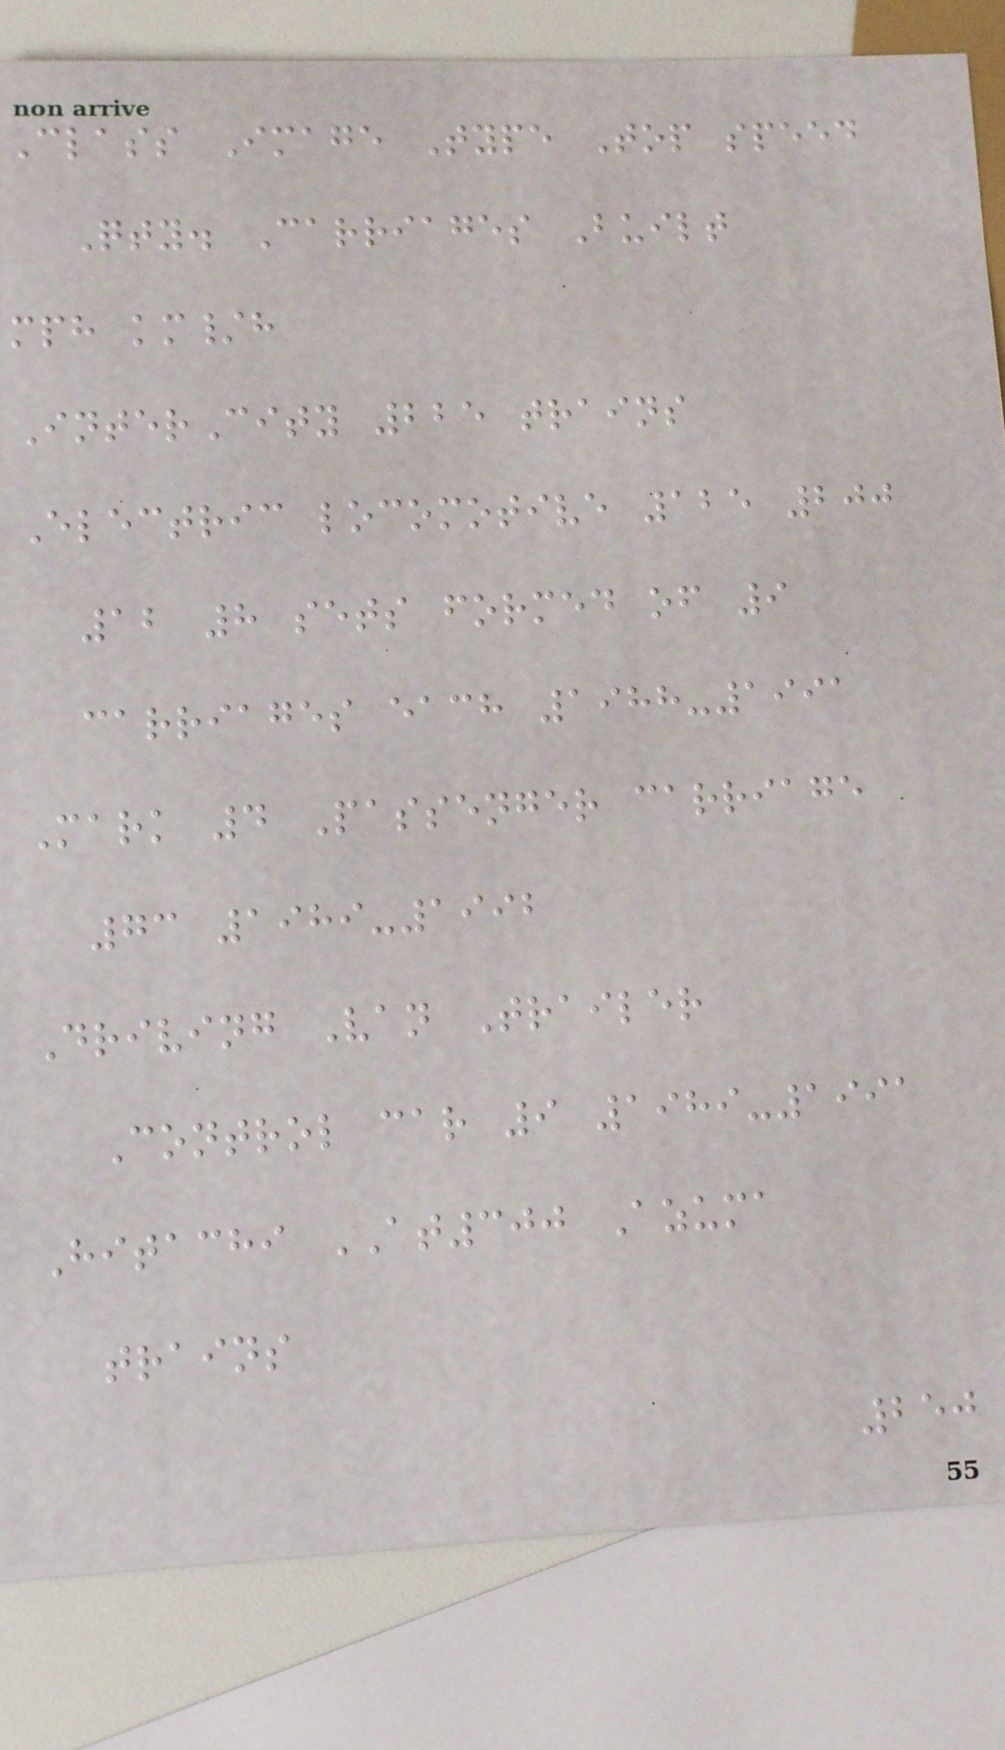Class Image Type Top speed
Qty. Carriages Built
mph km/h
InterCity 225 trains
Electric locomotive 125 200
12 8 sets formed of 9
carriages each 1988-1991
Mark 4 Passenger carriage
73 1989-1992
Driving Van Trailer
Control car 9 1989-1991
Hitachi AT300 Azuma
trains
250
